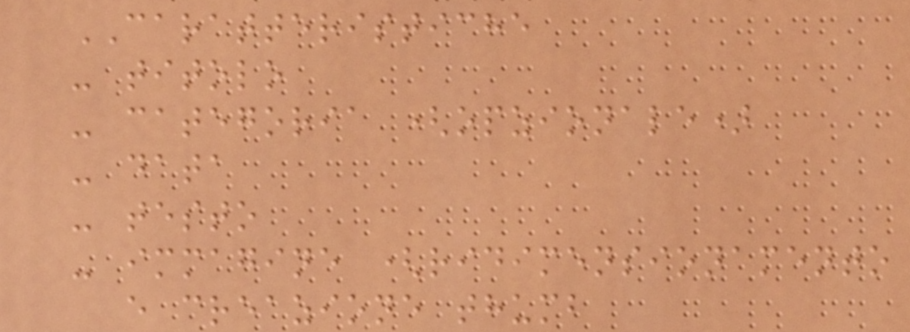CARATTERISTICHE
- titolo
- categoria (opzionale)
- data
- testo
- immagine (ridimensionamento
e creazione thumb
